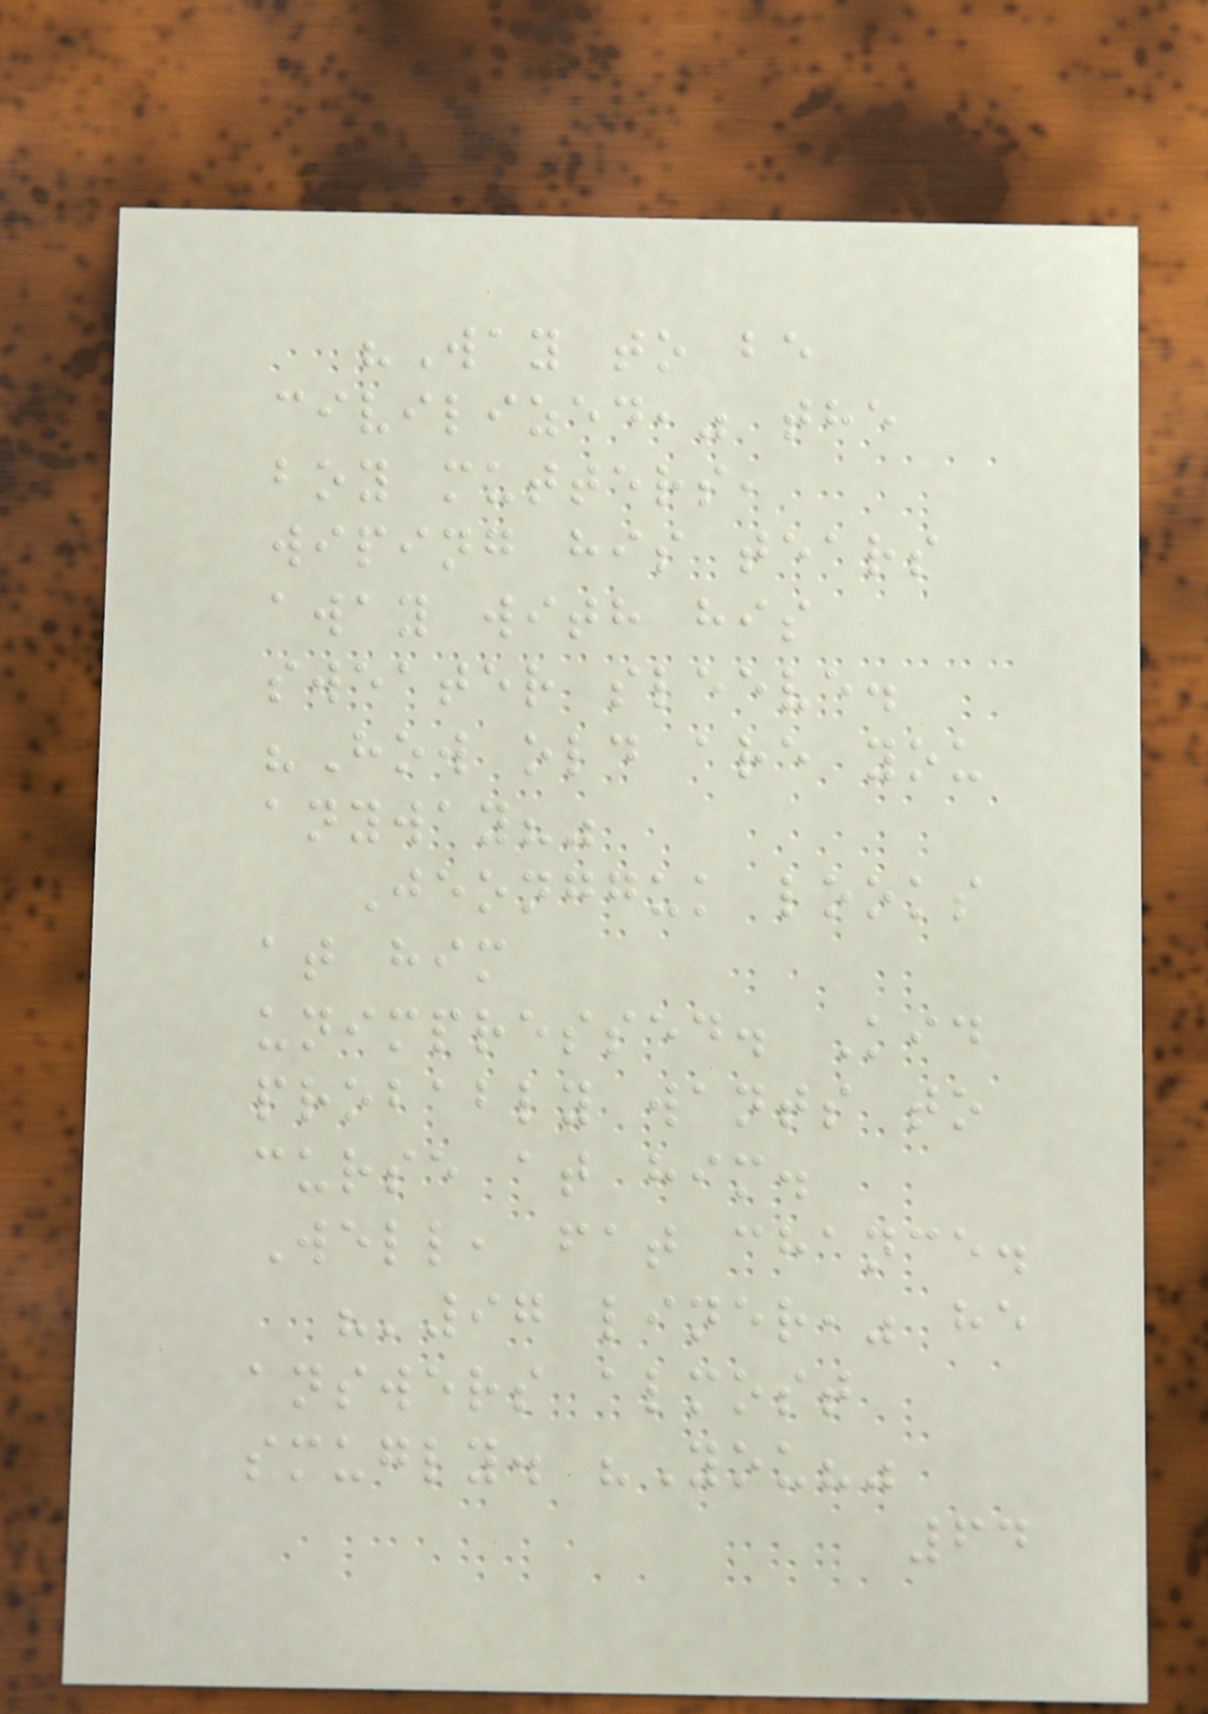"Way to be
civilized," the
boy mutters,
wiping his tears
away with his
sweater sleeve.
"How old are you
anyway?"
Jeongguk looks
at him
unimpressed. Kid
probably wants to
curse at him.
Well, fat chance.
"'97 liner," he
answers almost
smugly. "You?"
64
